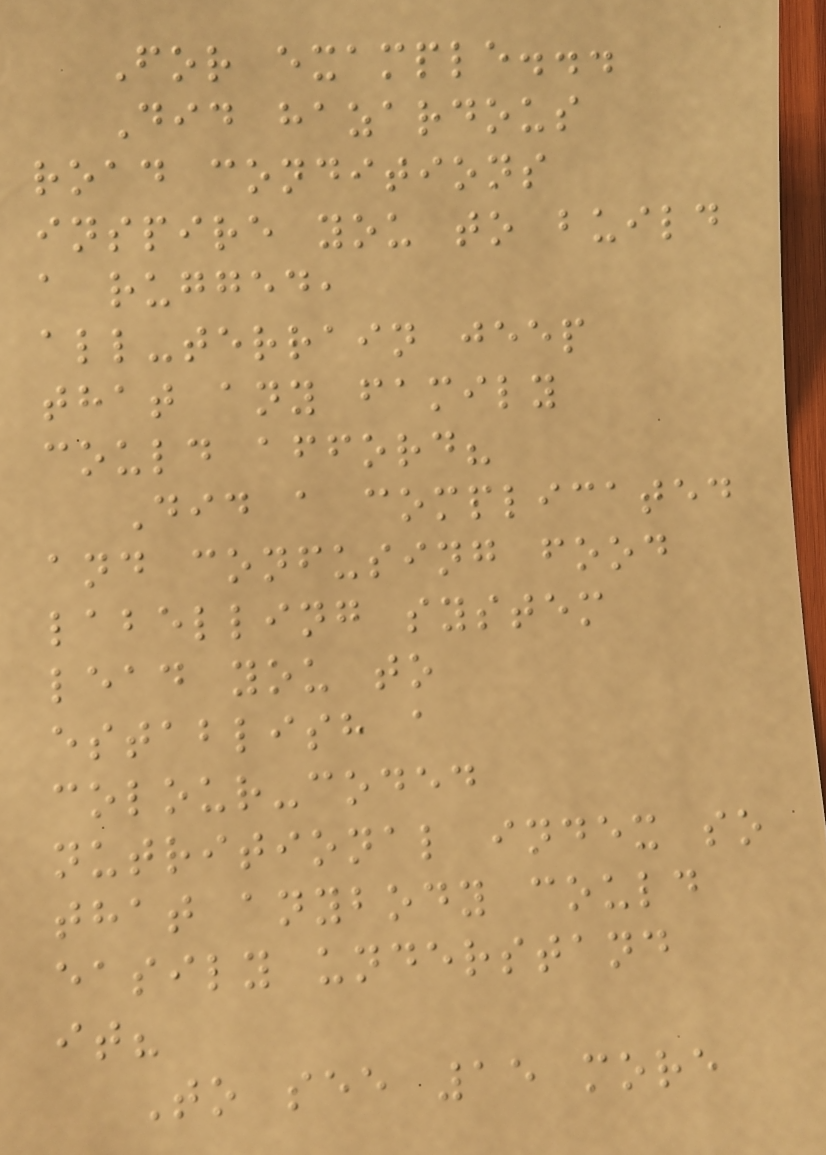For example...
Did hazardous
road conditions
inspire you to build
a rugged,
all-terrain jeep
that any family
could afford?
Did a complicated
and confusing food
labelling system
lead you to
establish a
colour-coded
nutritional index so
that anybody could
easily understand
it?
To see 15 more
